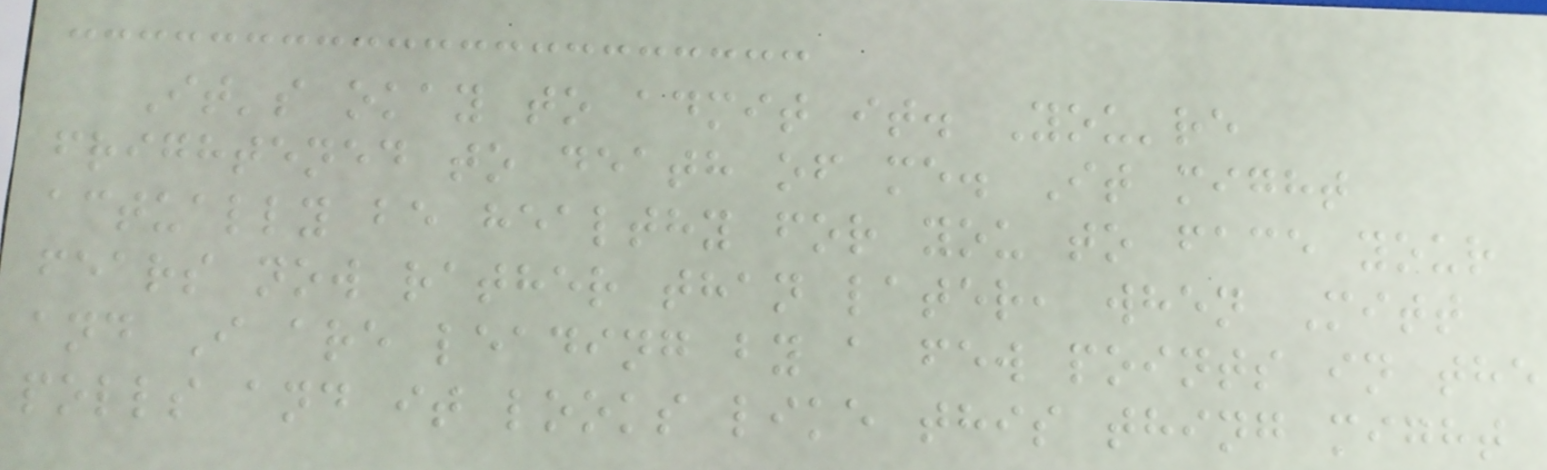It's okay to admit it. You're
frightened to death of me. It might
actually be healthy for you to face your
fears now rather than later, when Mitt
and I are leading by a few points in the
polls and it looks like this thing might
